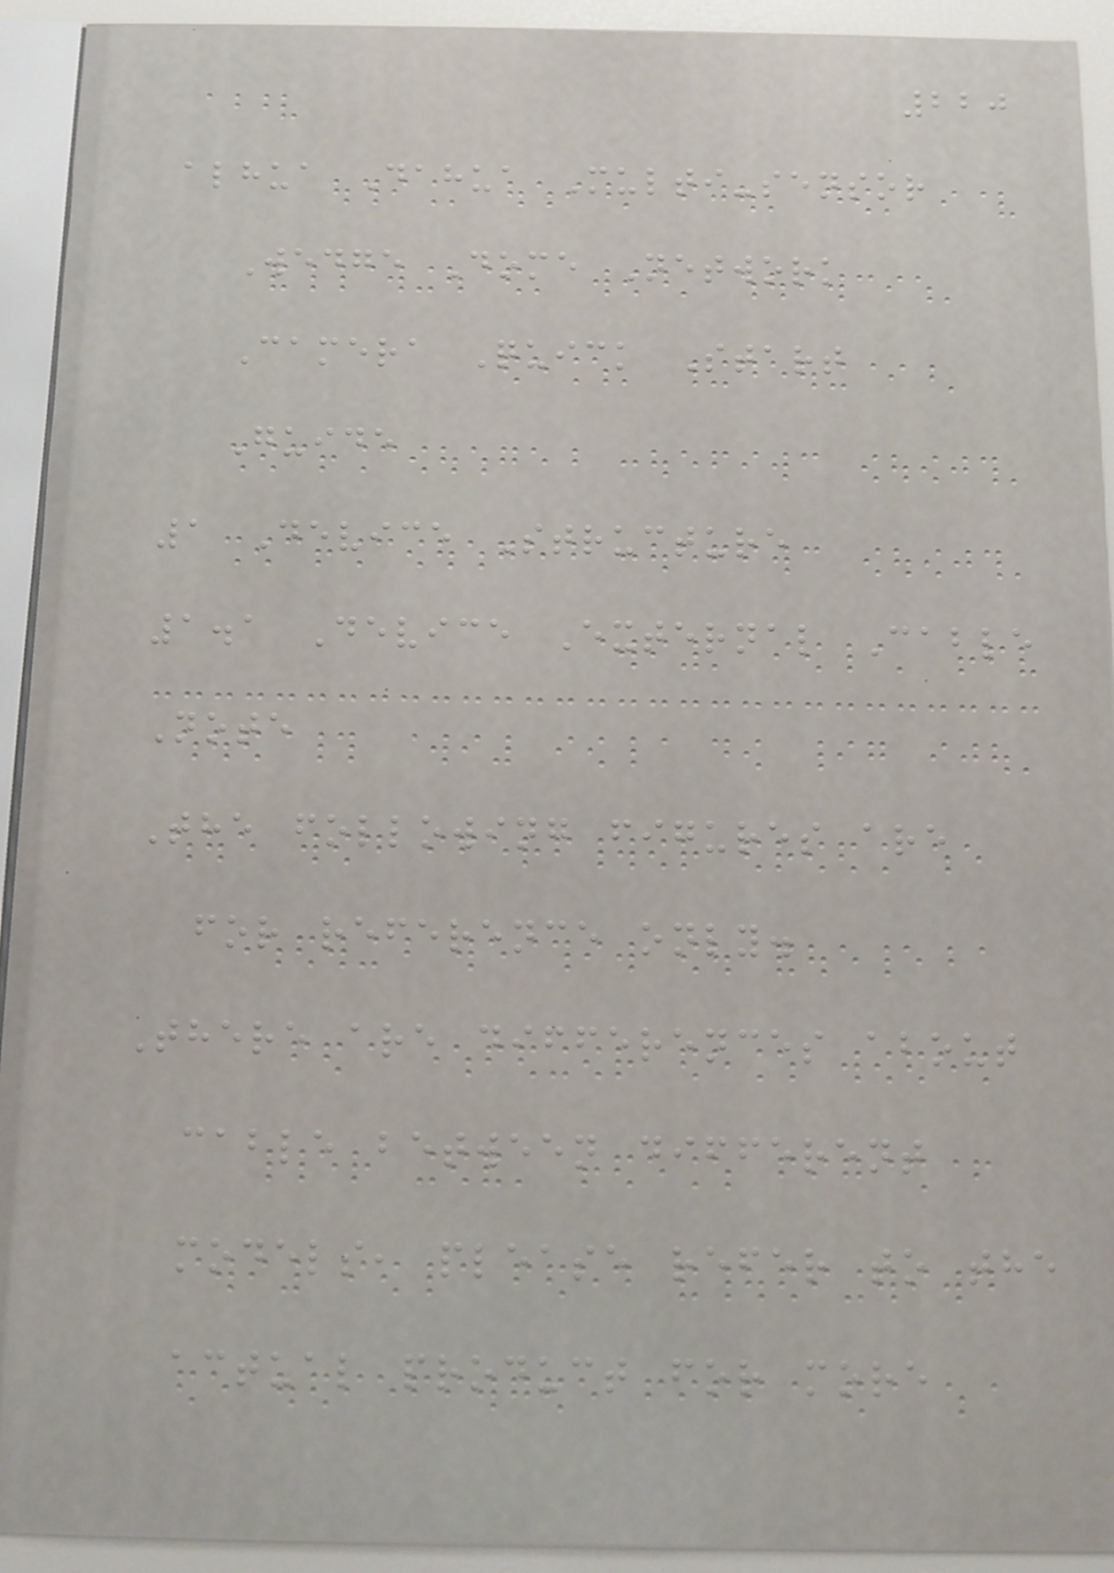220
alhua Dahua Multi-sensor
Wedge Dome Network
Camera Quick Start
Guide
1 Device Structure
1.1 Device External Cable
Note
The following figures are
for reference only.
There are differences about
cable between different
models, please refer to the
actual product for more
